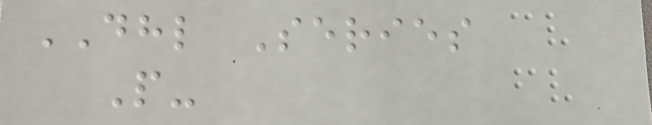DHL Series
P-
